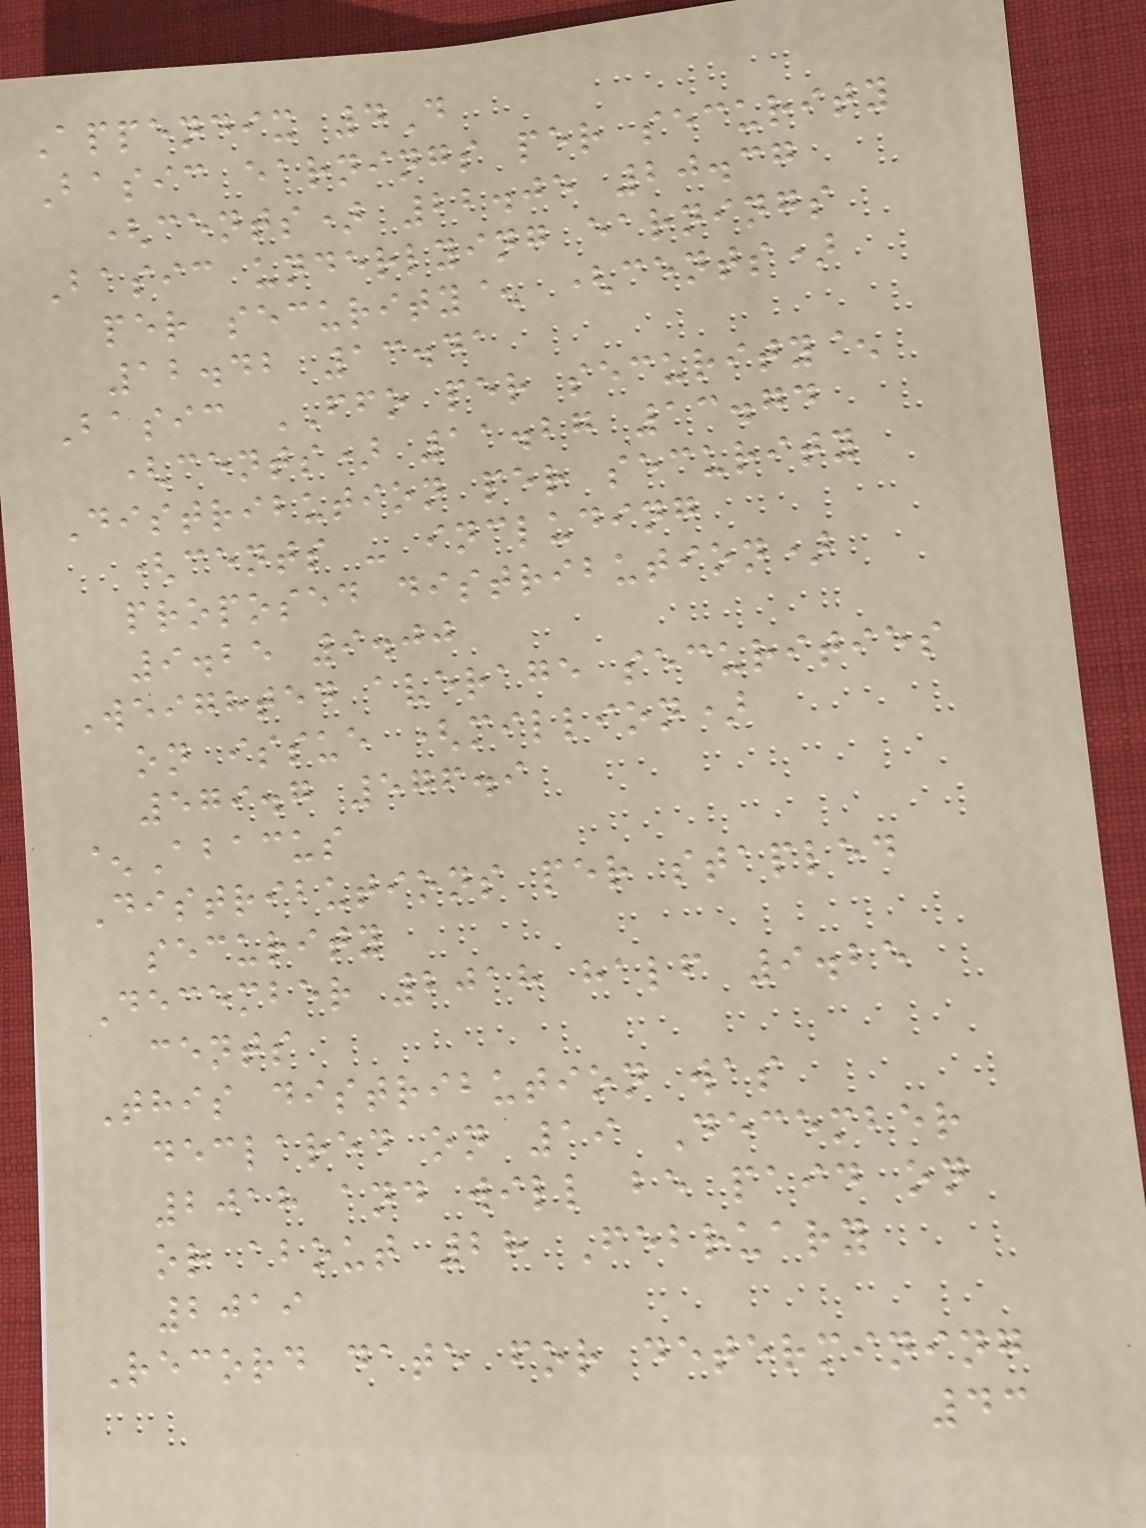Appendix 4D
Basic earnings per security
(cents) 22.05 20.37
Basic underlying earnings
per security^ (cents)
12.42 13.41
Basic FFO per security^
(cents) 11.27 13.74
Distribution per security
(cents - including
proposed distribution)
9.25 9.00
Weighted average securities
on issue (million)
579.7 576.9
^Abacus
Distributions per stapled
security
December 2018 half 9.25
cents
This distribution was
declared on 19 December
2018 and will be paid on
or about 28 February
2019
Record date for determining
43
